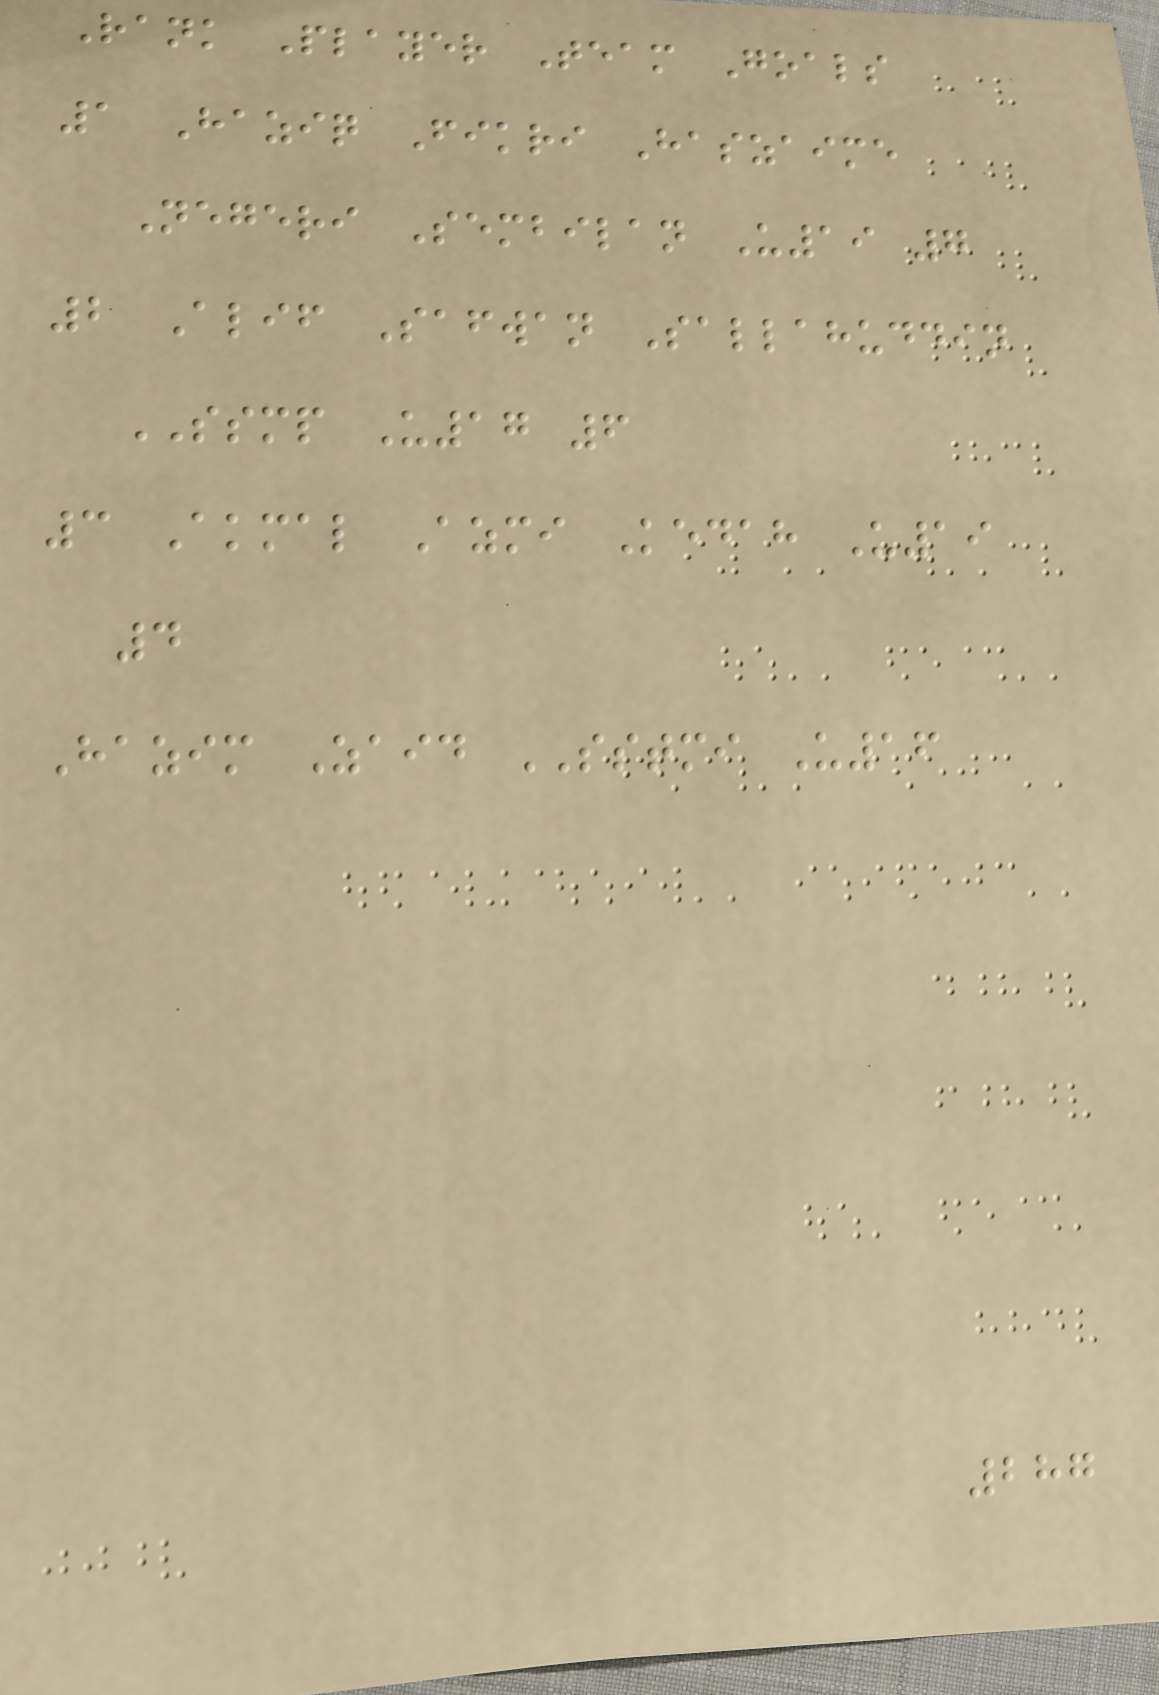Rank Player Team Goals
1 Haziq Fikri Haszaime
Negeri Sembilan U19 7
2 Alif Safwan Sallahuddin
SSMP U17 6
3 Akmal Azmi Kedah U19
4
Hazim Zaid SSTMI U16
287
